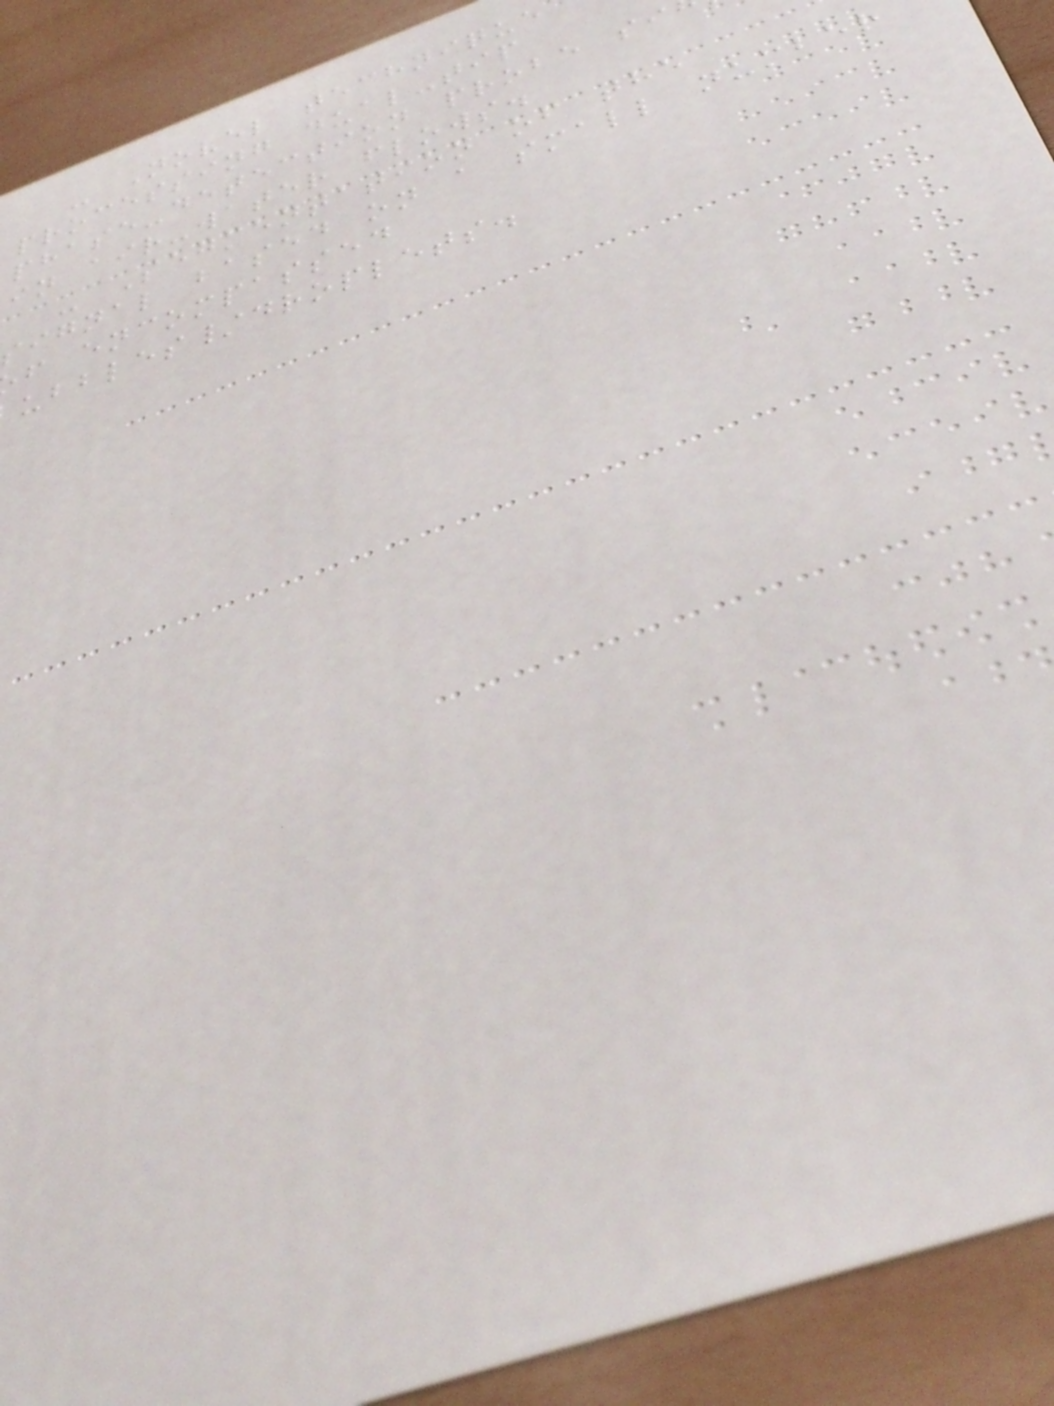- Novel technique
processing dual-tip
phase-detection probe si
in air-water flows.
- Segmentation of the
signal based on a small number
f encompassed
ubbles/droplets.
